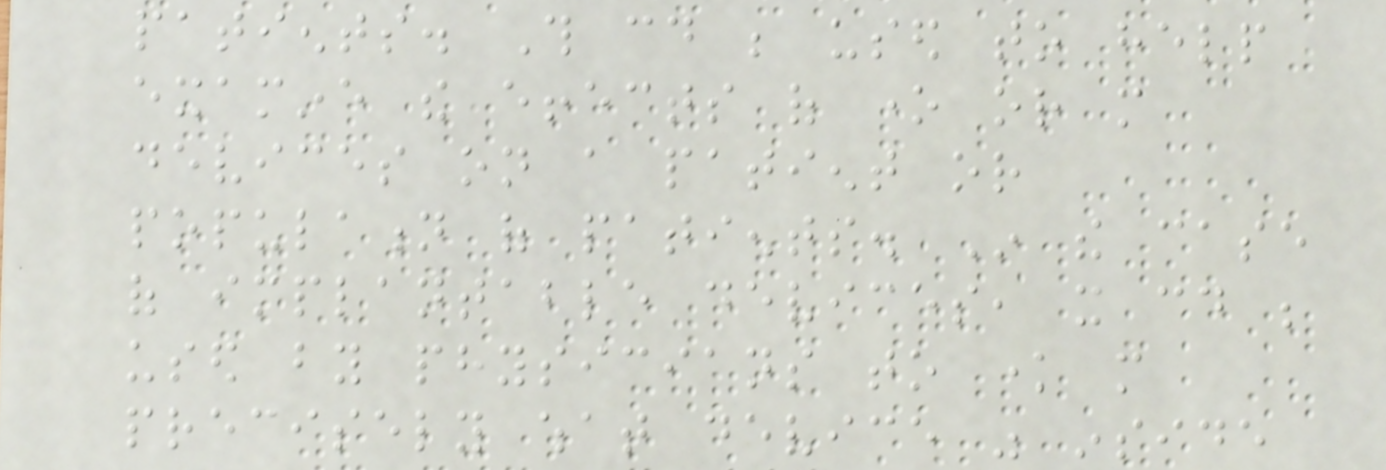patients. This could be used to help
examine the effects of one or more
devices on a patient or
population of patients. In the case
of implantable devices, it could be
used by physicians to know more
precisely what device was inside
